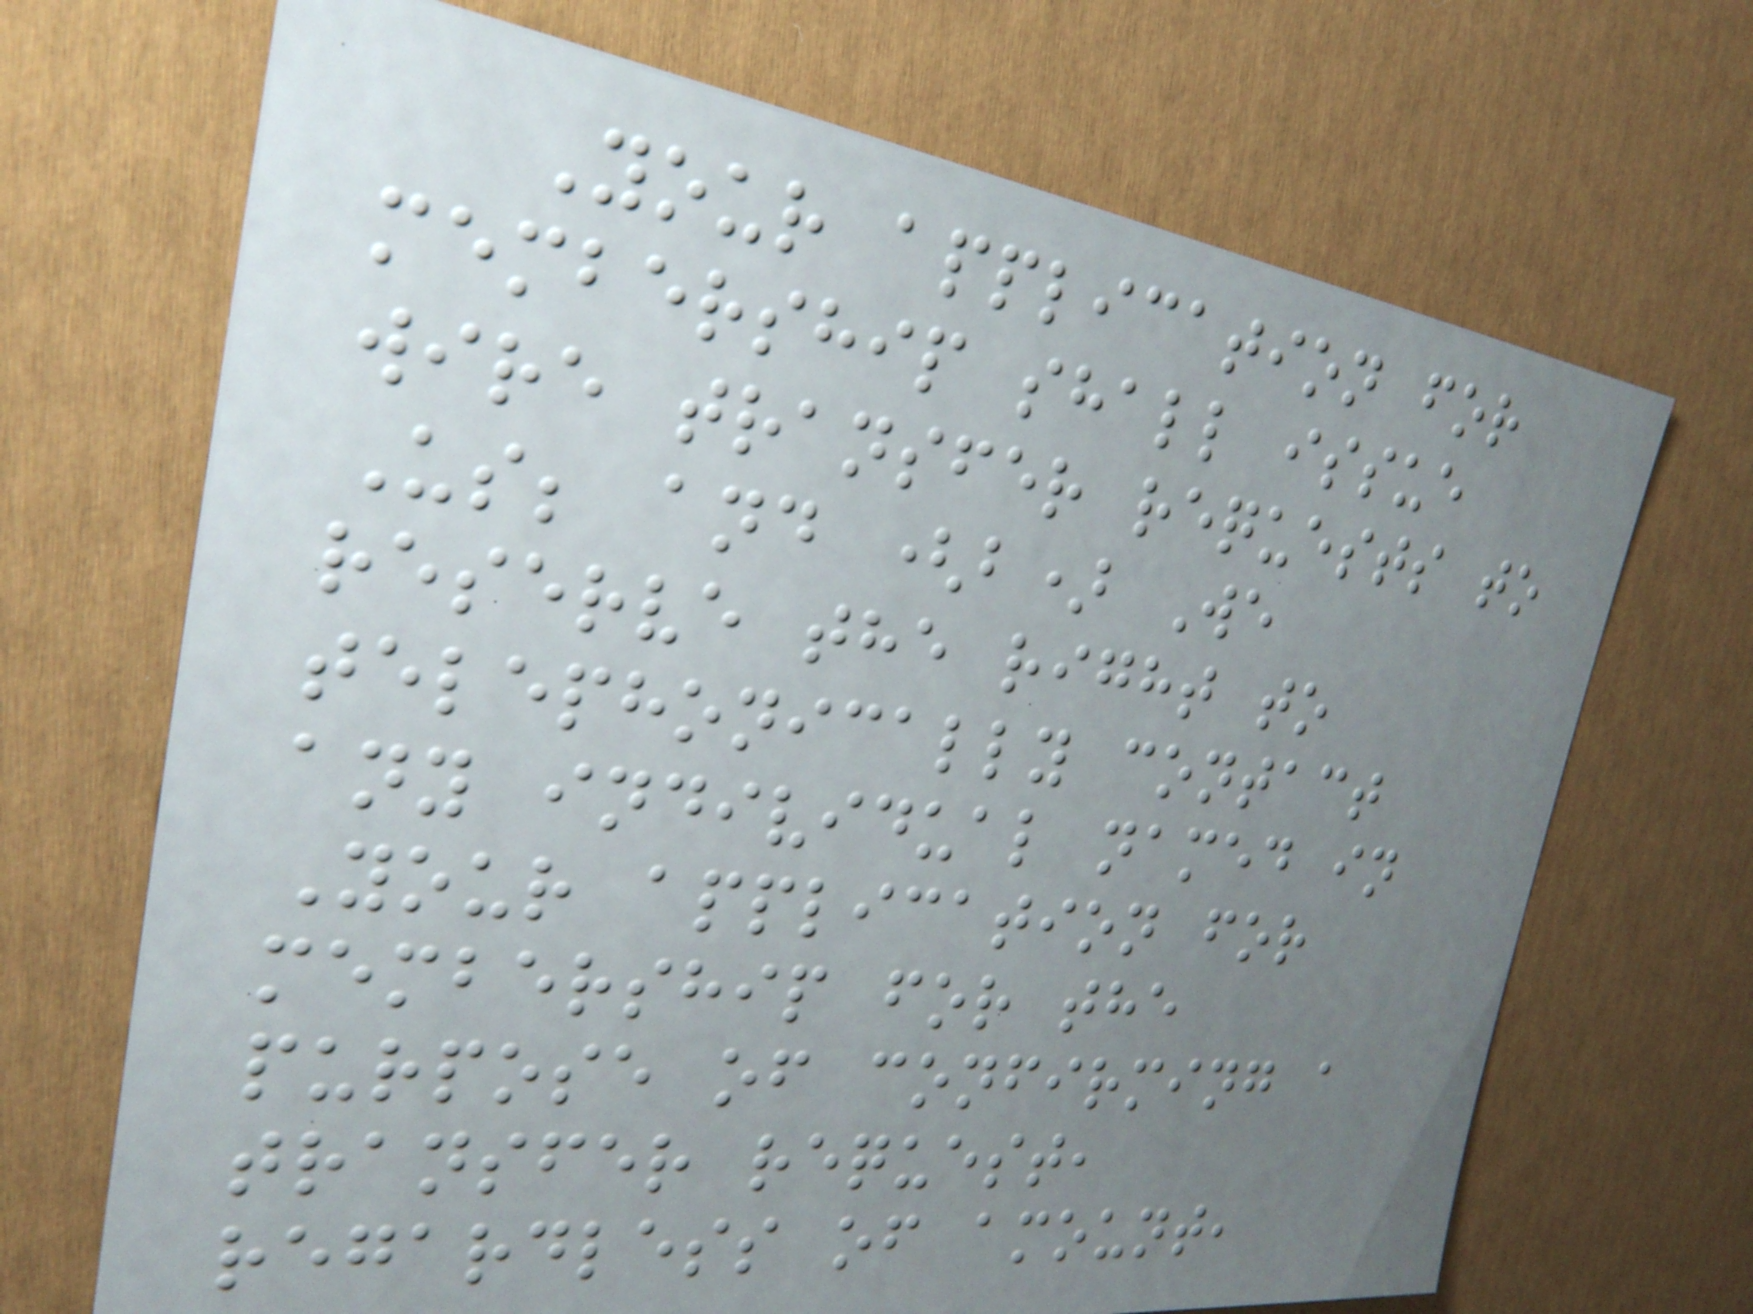Your application for
membership shall issue
wire transfer requests to
Us; and (b) We
reserve the right to
telephonically contact
any individual named in
Your application for
membership for the
purpose of confirming a
transfer request,
regardless of amount,
